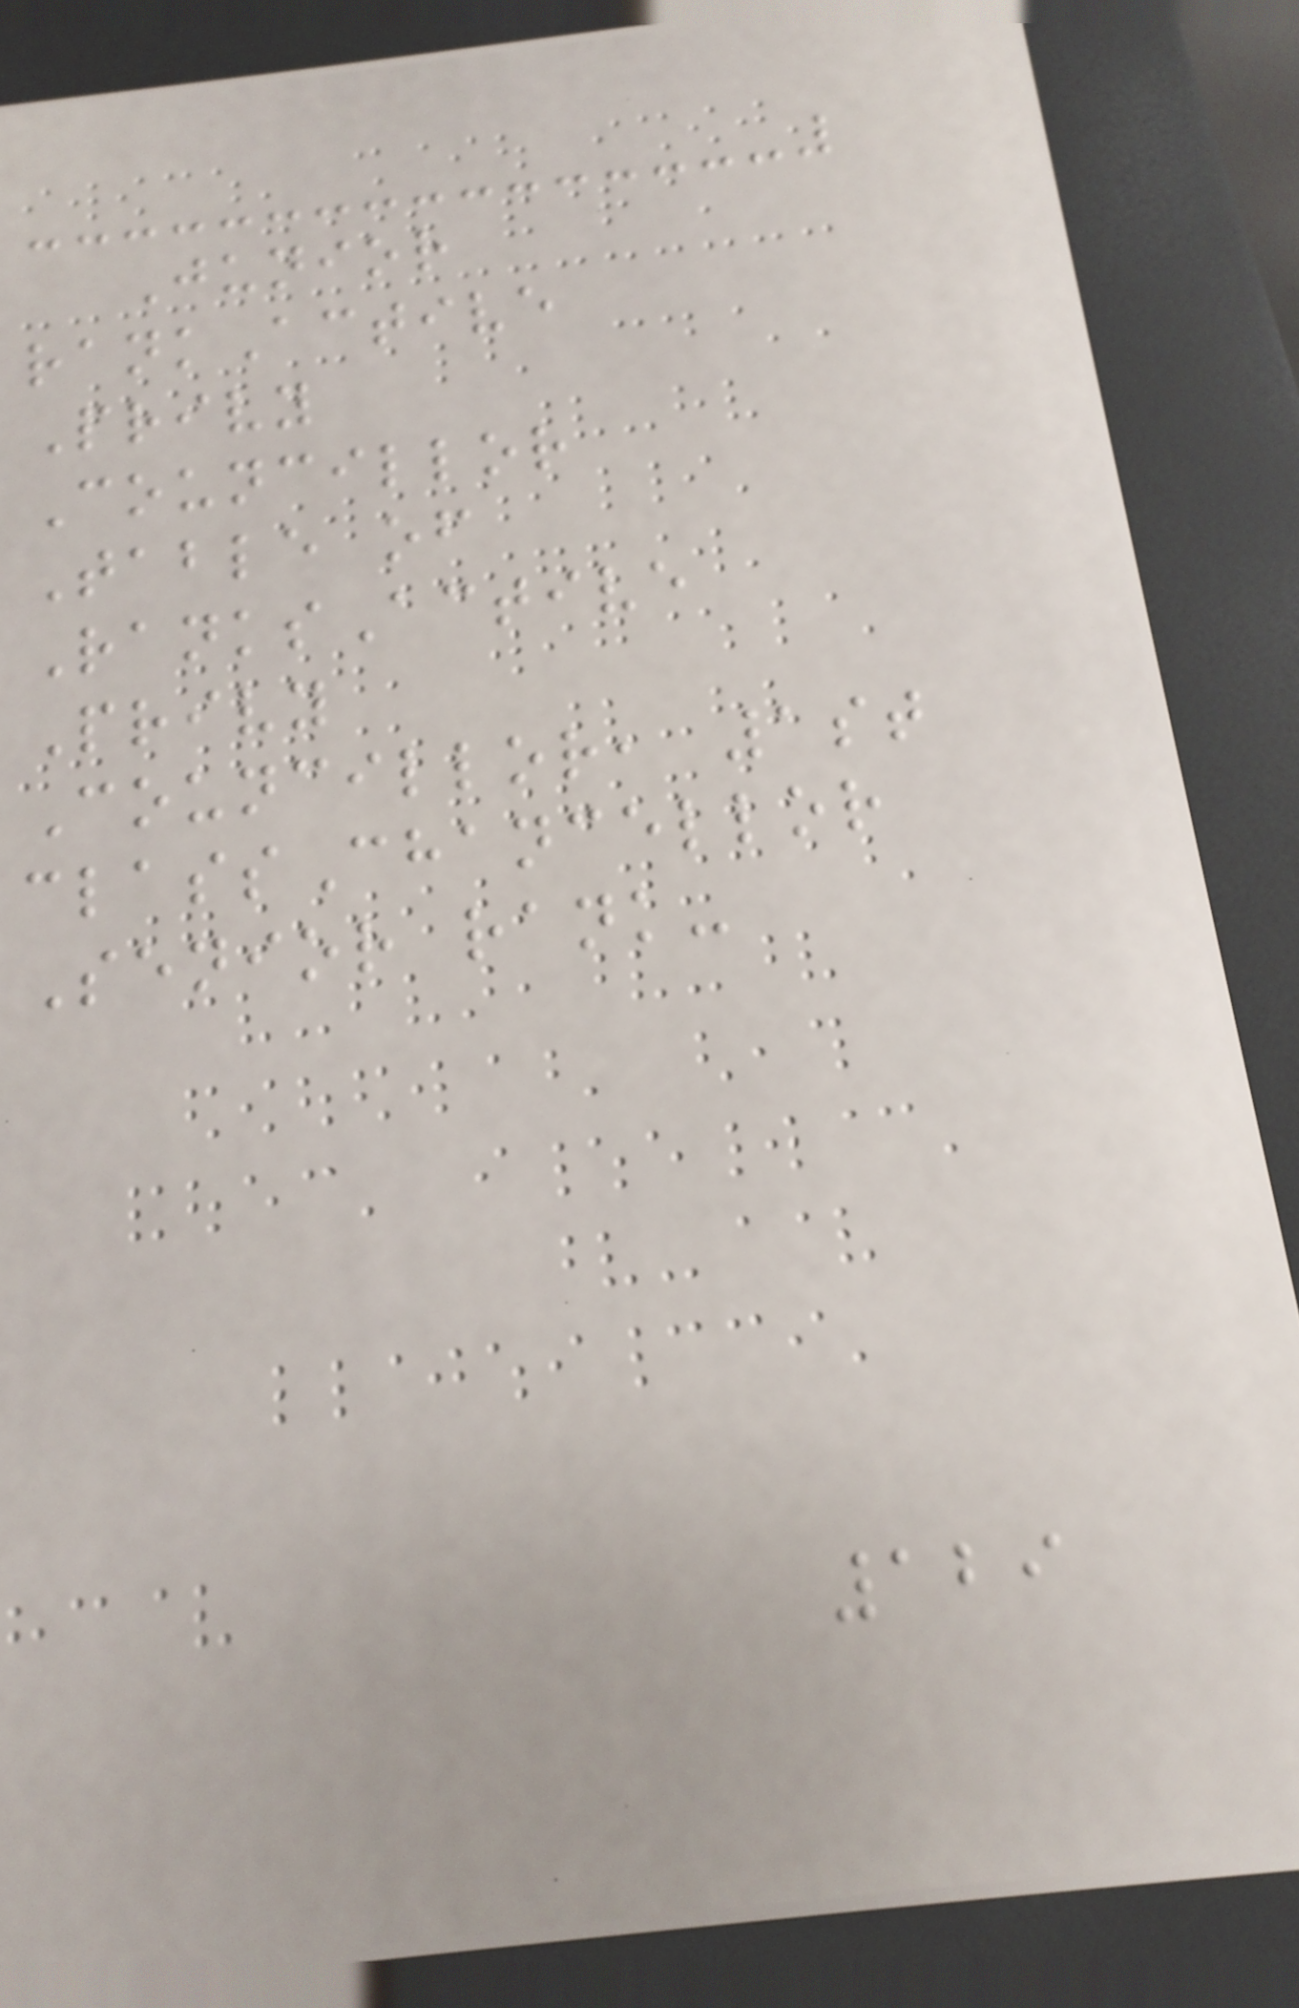Junior
rankActive
Privy
Councillor
Table of
RanksActive
Privy
Councillor, 1st
classChancellor
Senior rank-
129
